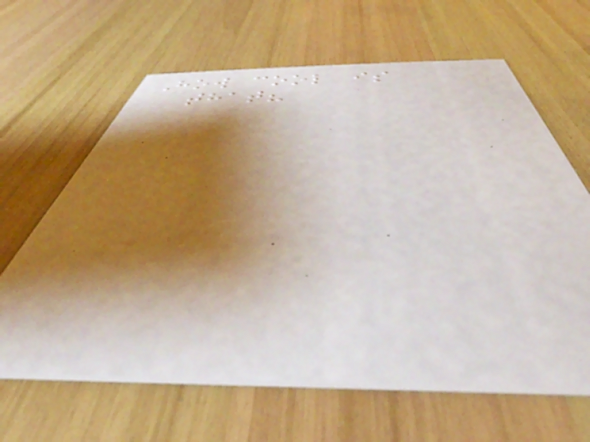How cool is
that?
